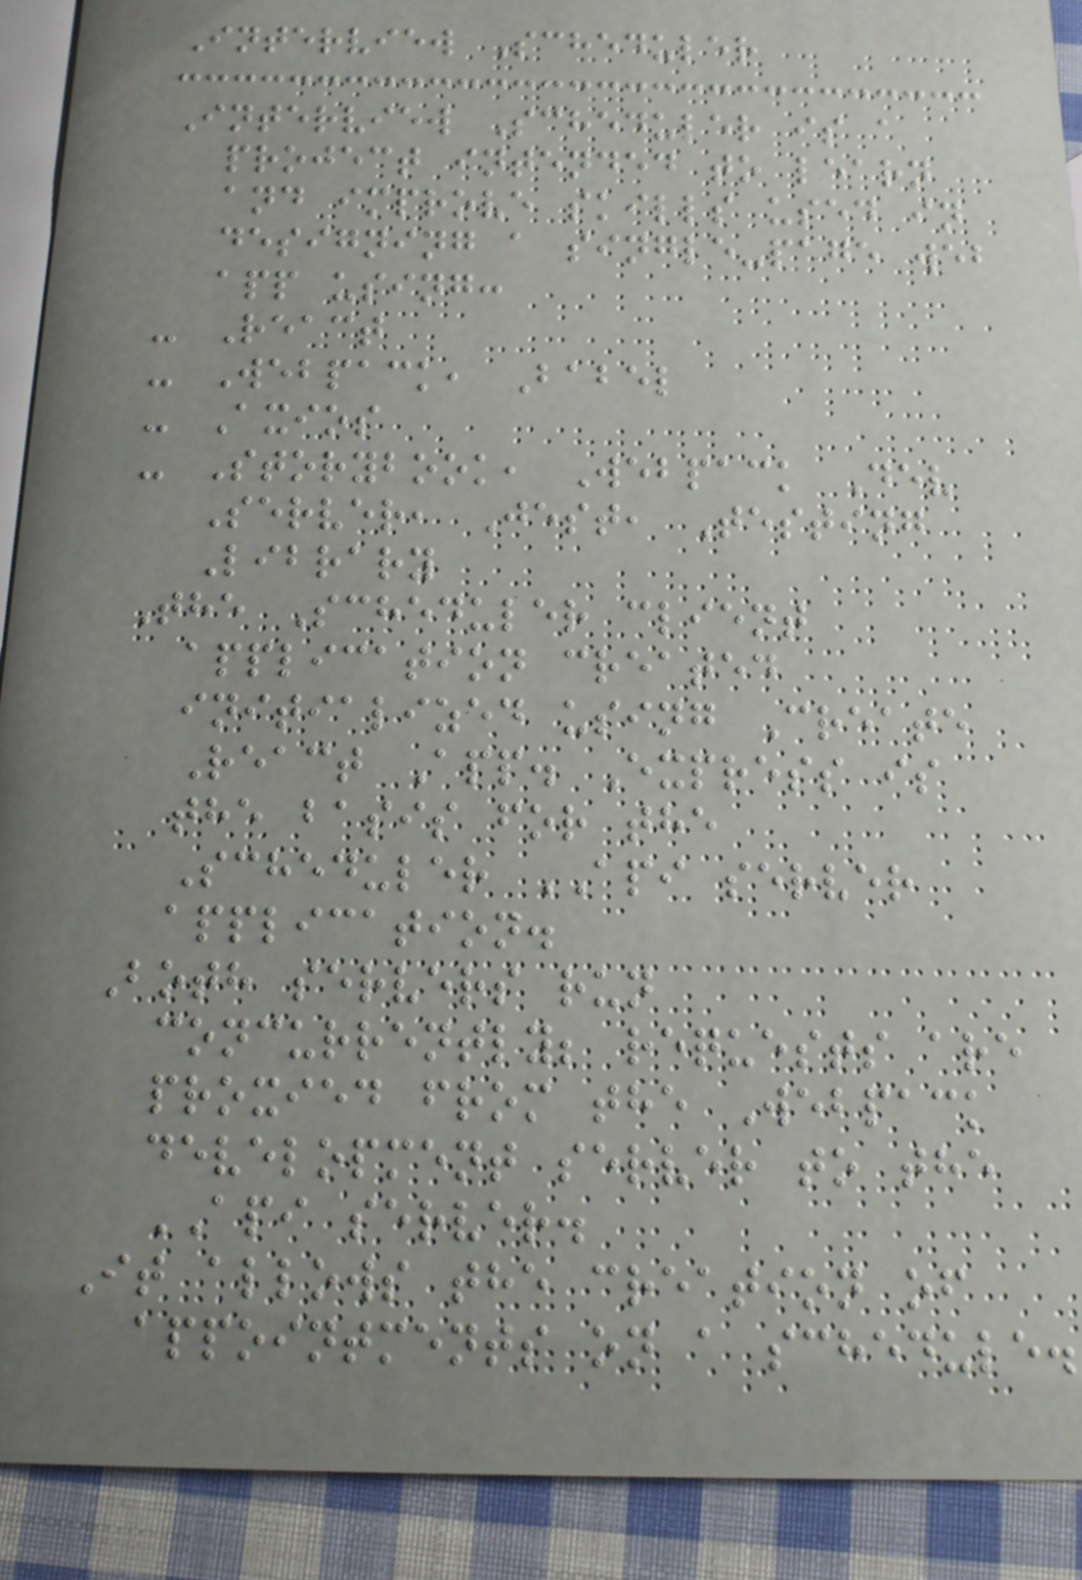Interview Scheduler
Interview Scheduler is a
project intended to learn
and improve skills used in
designing a single-page web
app using:
- React
- Webpack, Babel
- Axios
- Storybook, Webpack Dev
Server, Jest, Testing
Library
The Scheduler client
application created
initialized using Create
React App. Express is
the basis for the
Scheduler API server
application.
Both servers run
concurrently; requests are
proxied from the Webpack
development server to the
API server.
It allows the creation of
appointments on a schedule.
